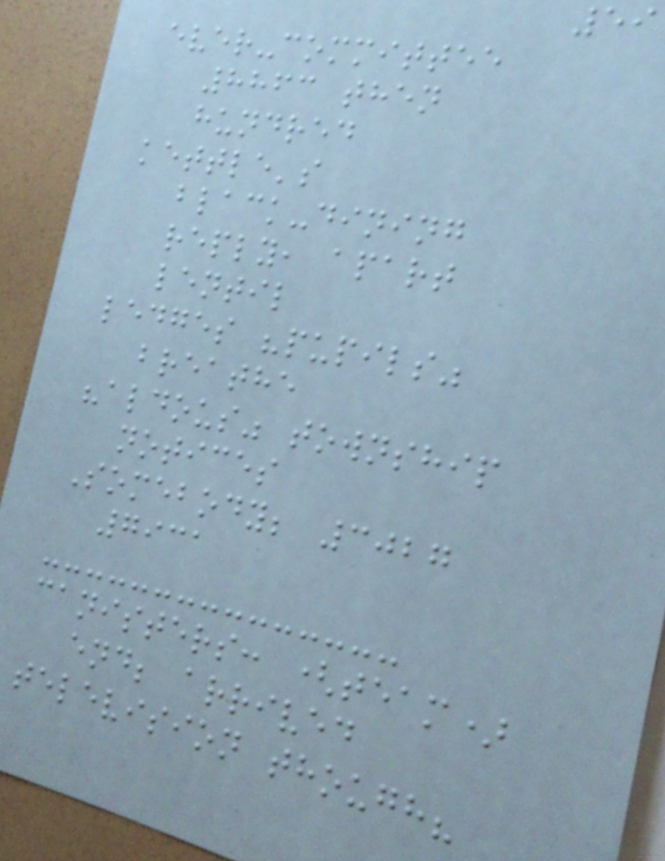59
ever-committee
8863 then
hundred
kettle's
black-dining
reply, apart
lentil
ledges "pupils"
breathe
"aldous" township
notices
Somebody; 3027
7931
canisters: (team)
end; arrived
television though?
